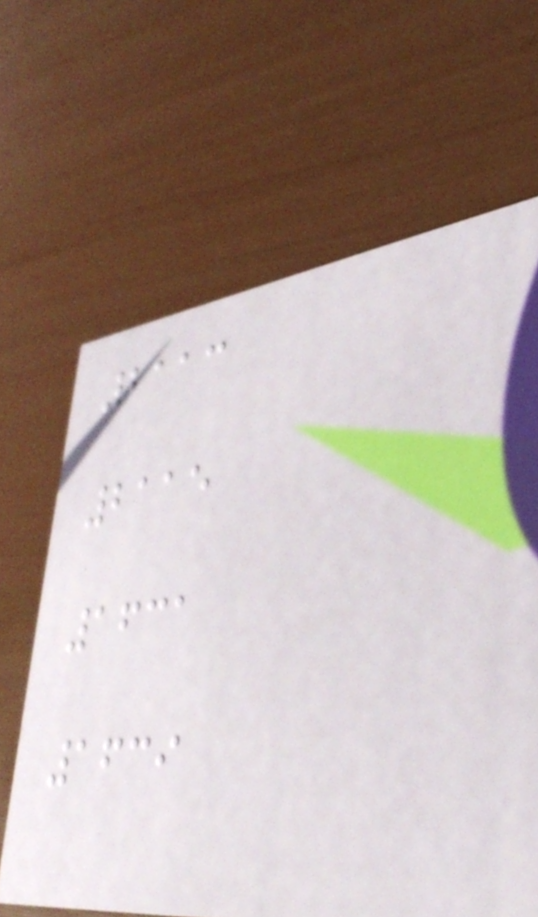2113
2115
1631
1639
